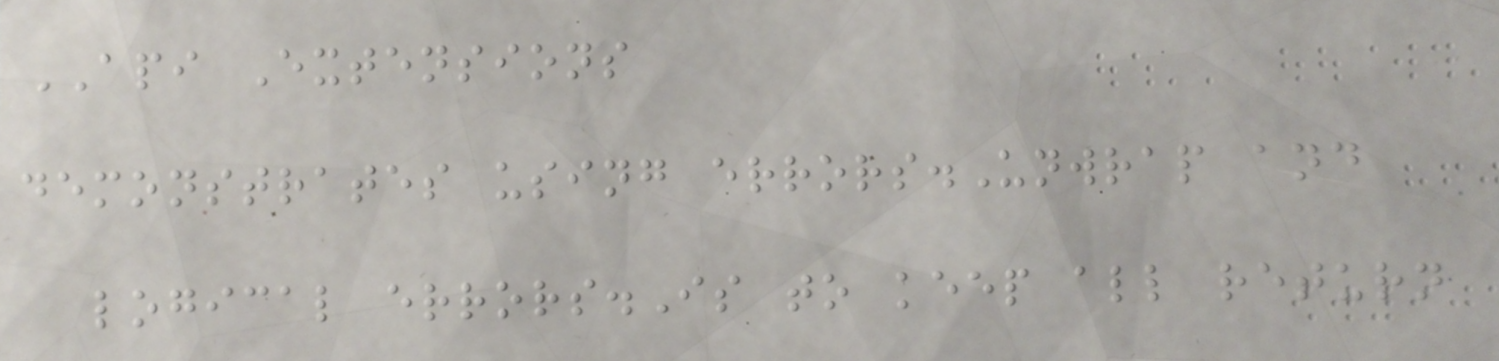API Extensions
demonstrates using errors.Unwrap and
logical errors.Is to keep all return
